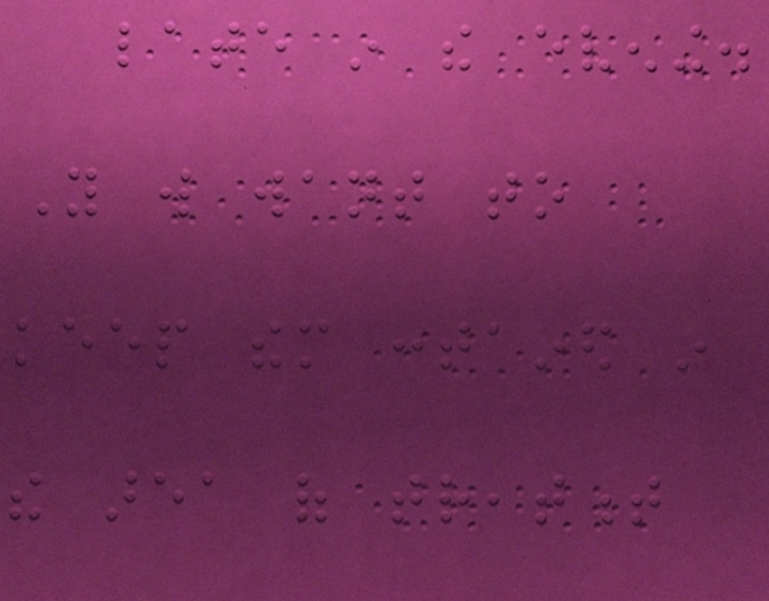late in the evening.
You will want to
keep them contained in
the area of treatment
